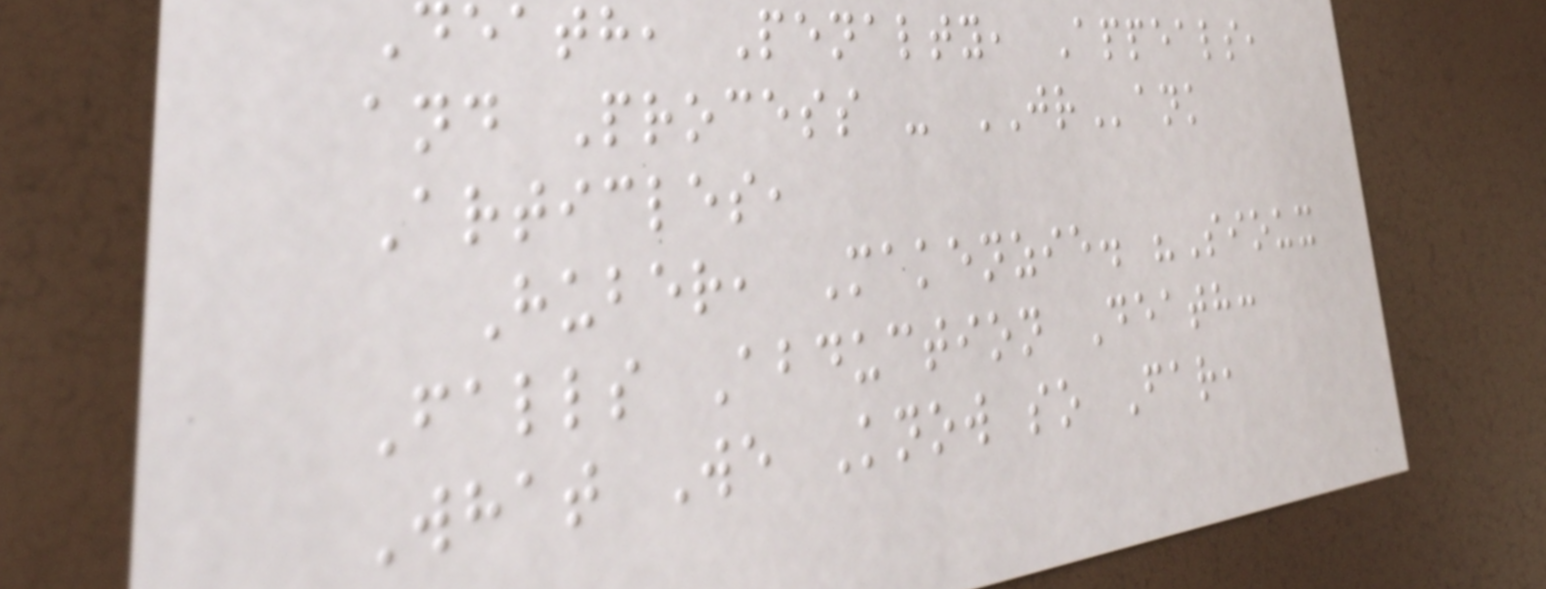Death, Penalty, Appeals,
and Process - JRank
Articles,
Huber, Makenzie. "Sioux
Falls Abduction Death:
What We Know so Far,
